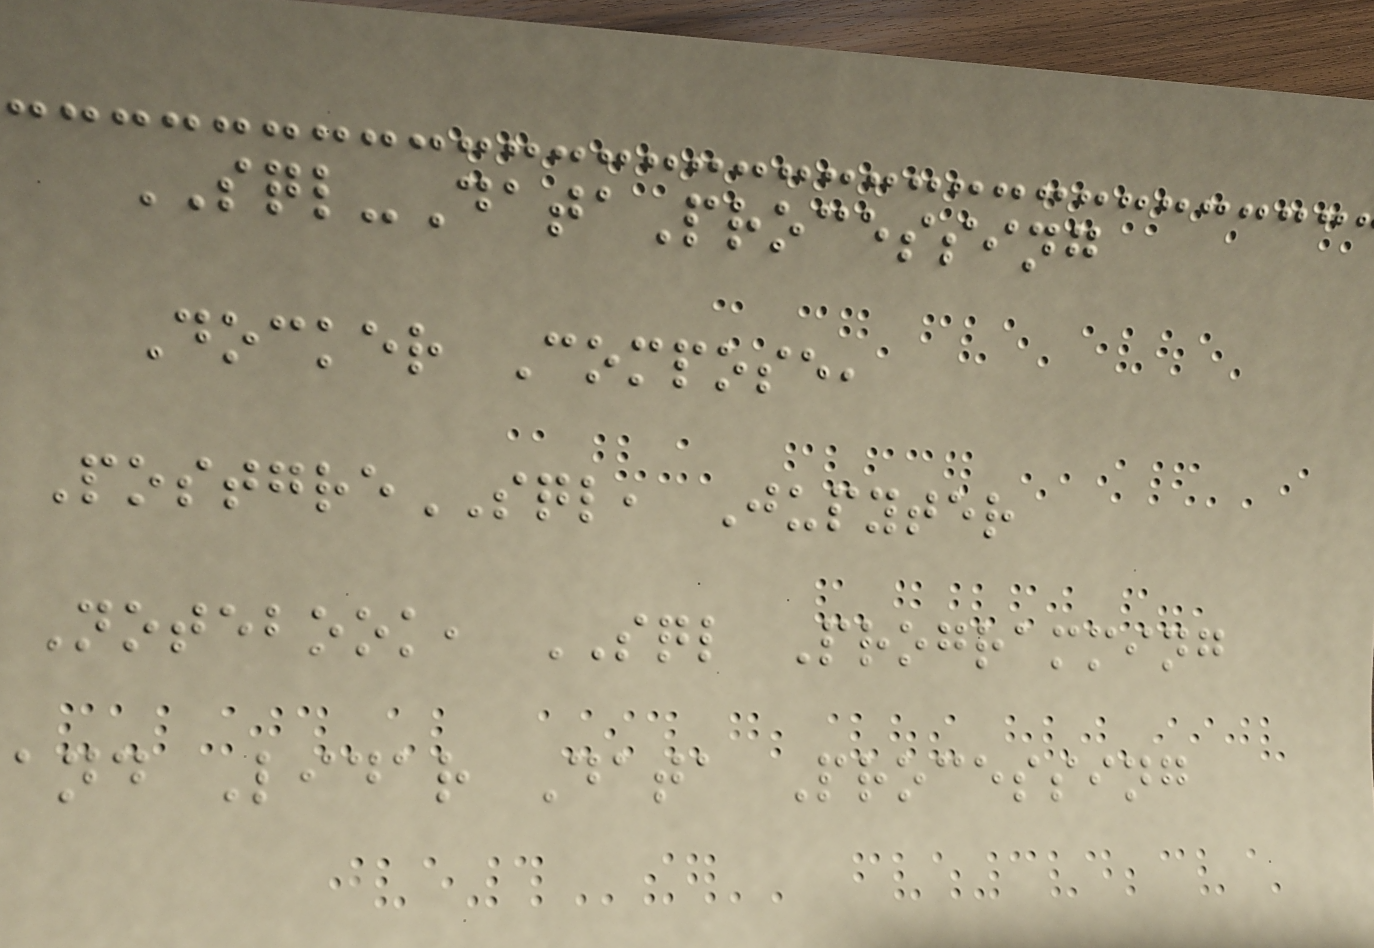SQL-DataProcessing
Docker Compose,
PostgreSQL, Jupyter
Notebook, SQL Programming
and Lidar Data Processing
